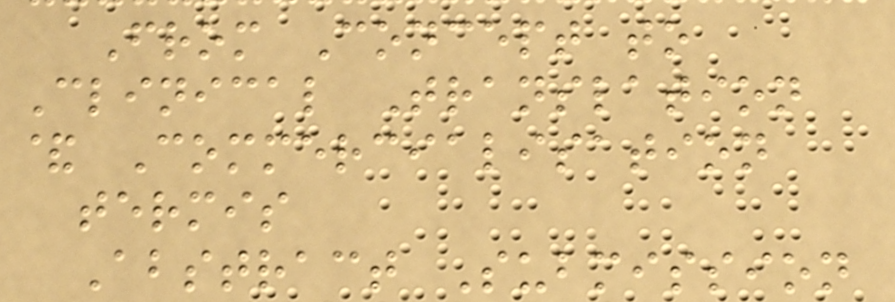From Concept to
Clinical Translation
& Commercialisation
termis
Abstract Submission
